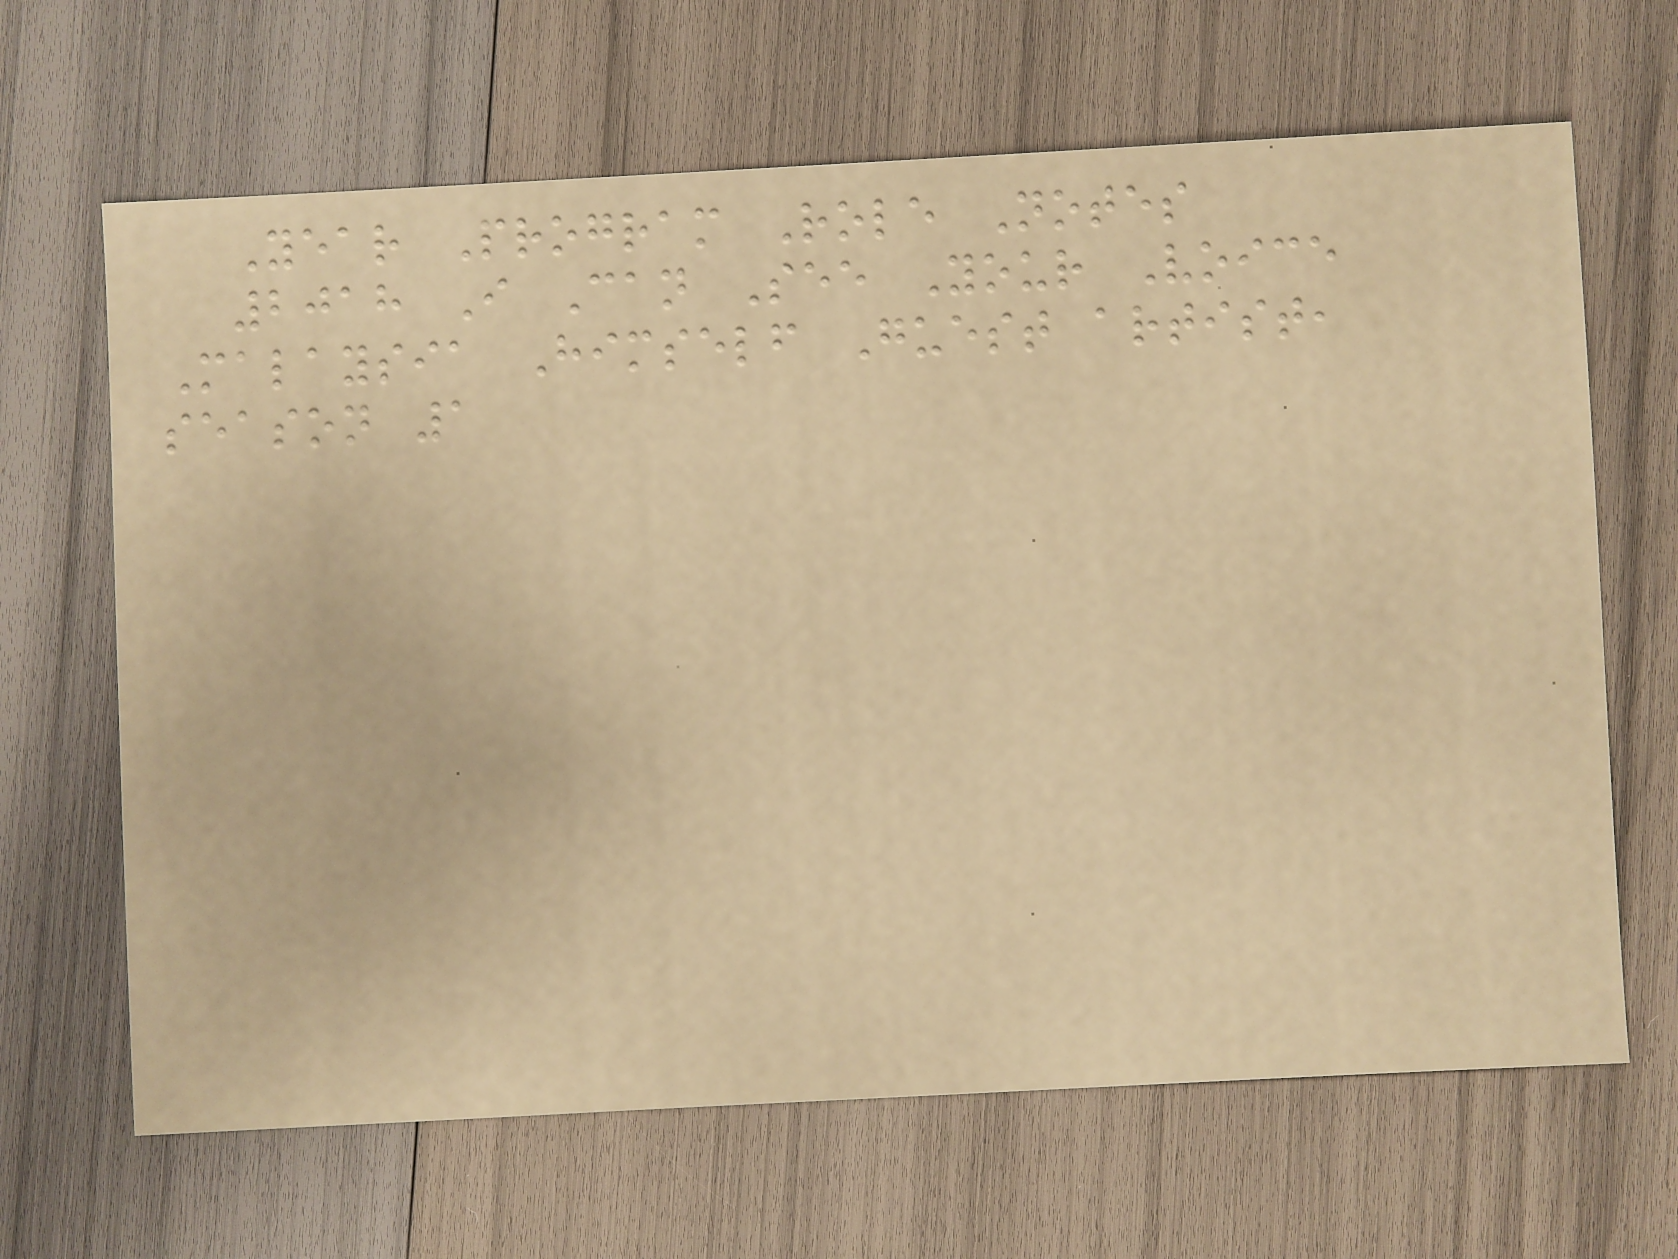Year Program Role Notes
2018 I Can See Your Voice
Malaysia Himself Guest artist,
season 1
